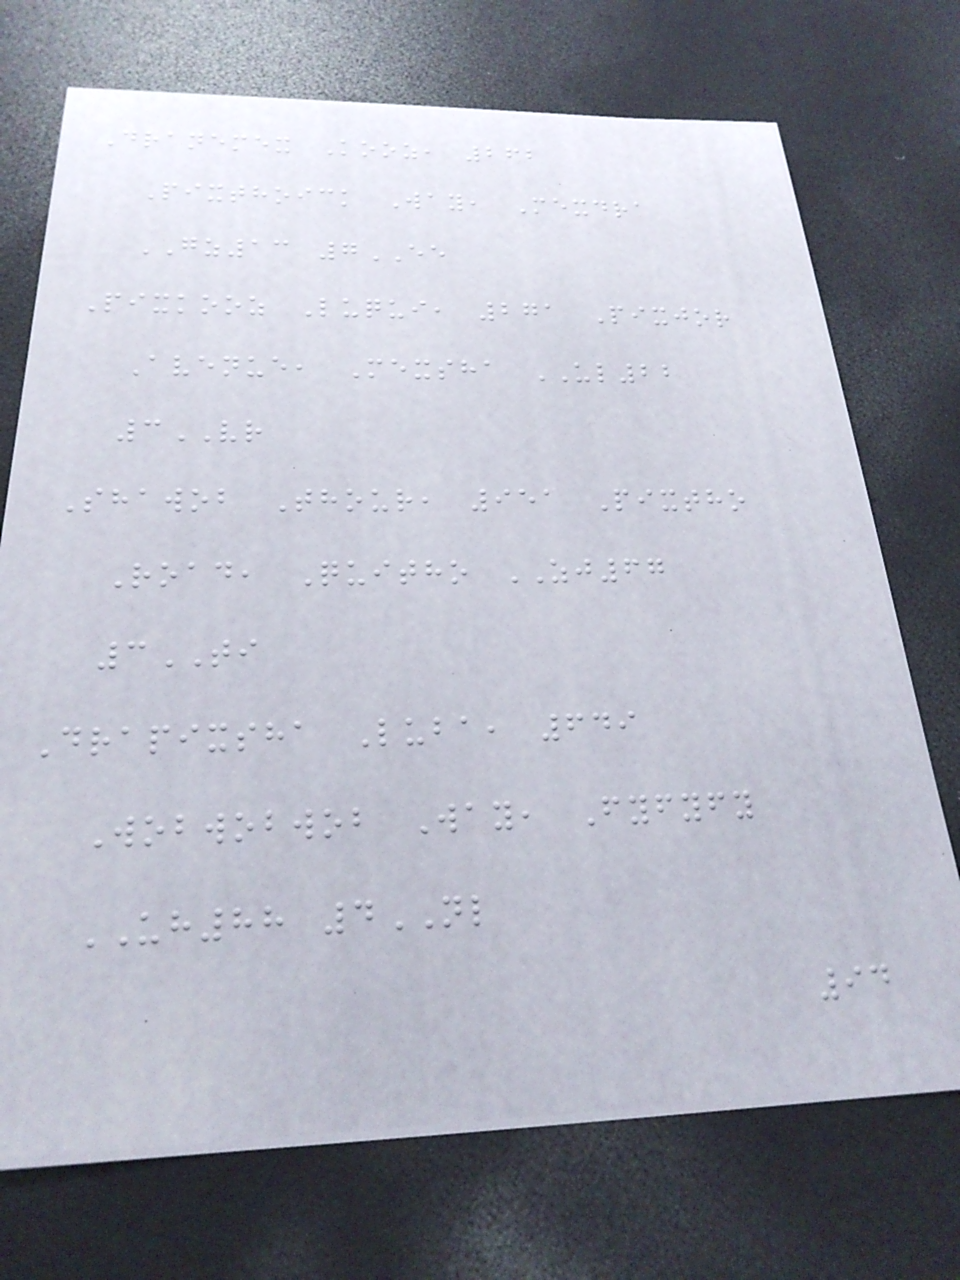Dranemex Kooz, 262
Pixthoick Way, Mexdra
GZ13 7EE
Pixkooz Luqui, 271 Pixjor
Avenue, Mexsha UL22
3VR
Shawob Thour, 951 Pixtho
Road, Quitho ZJ67
3TI
Drapixsha Luba, 649
Wobwobwob Way, Fyfyfy
UH88 4NL
94
